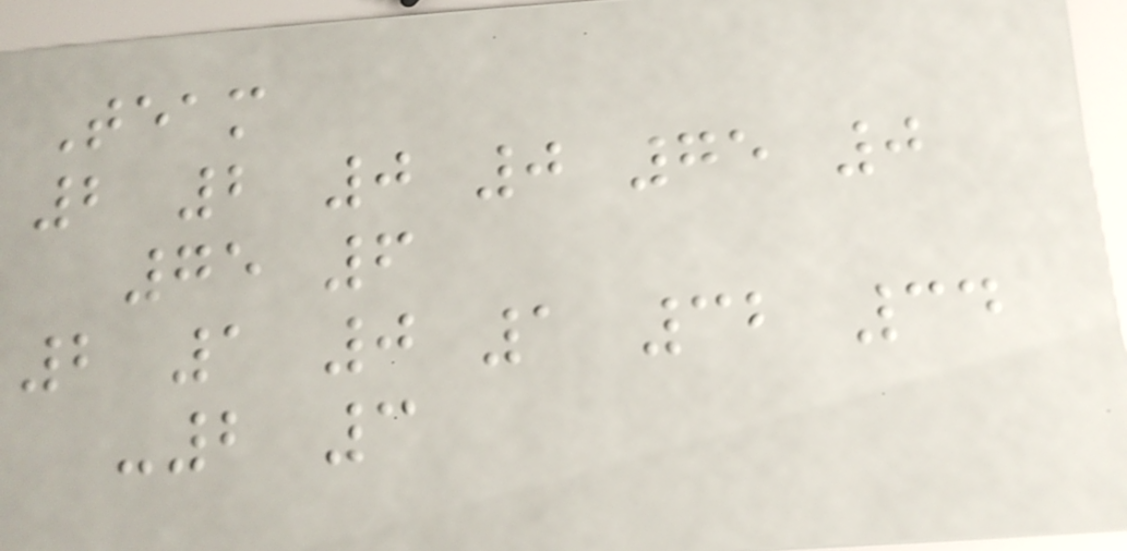Team
2 2 0 0 75 0
75 6
2 1 0 1 32 34
-2 3
